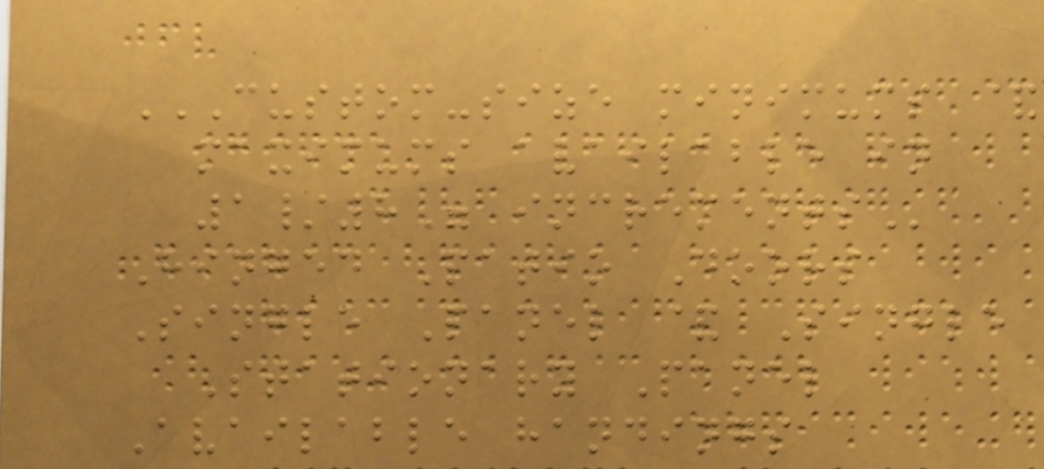CUSTOM-SIZE MINIMUMS &
MAXIMUMS AVAILABLE IN
1/8" INCREMENTS
Hinged Patio Doors
Single Panel & Single
Stationary Panel
Available handings
